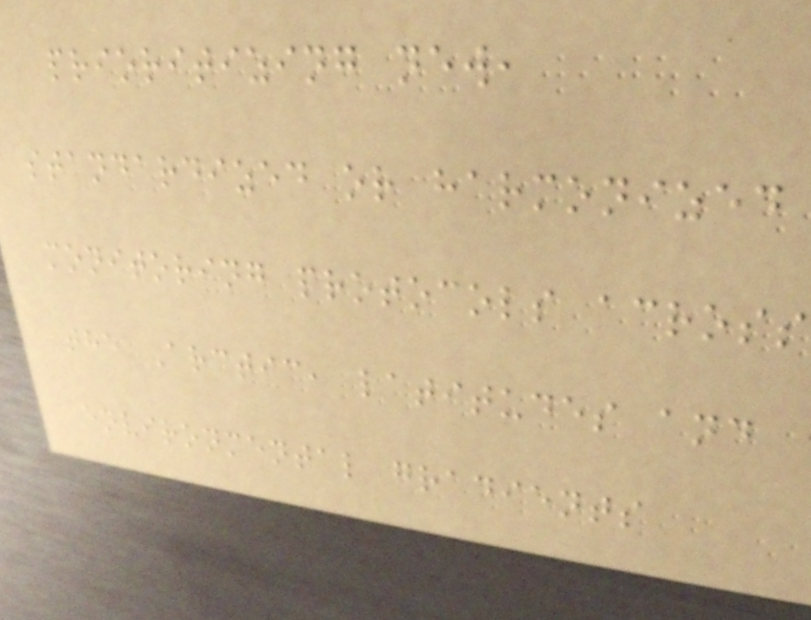prioritizing new,
standardized or harmonized
monitoring protocols across
the Arctic, latitudes and
environmental gradients
